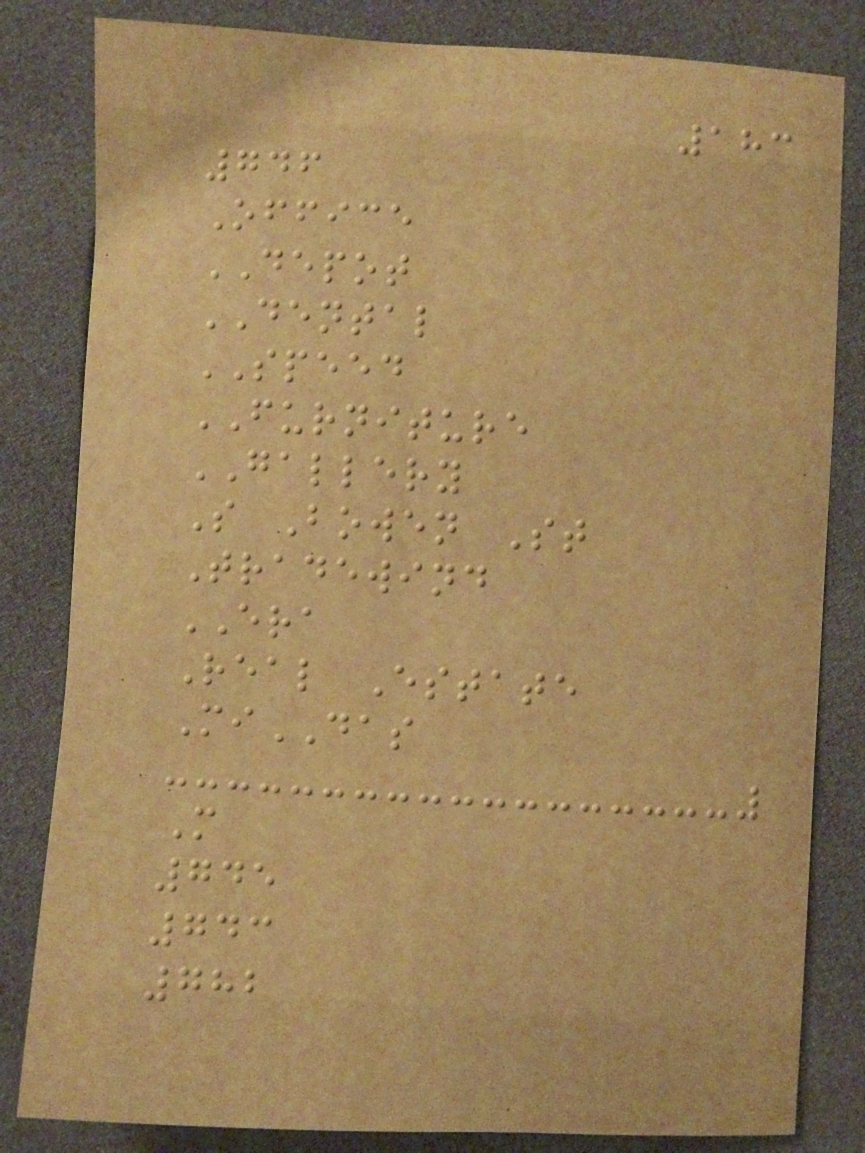183
746
Office
DEPOT
DENTAL
SPEED
FURNITURE
GALLERY
S Bowen St
Tradewind
ERA
Real Estate
MiDAS
M
745
743
782
